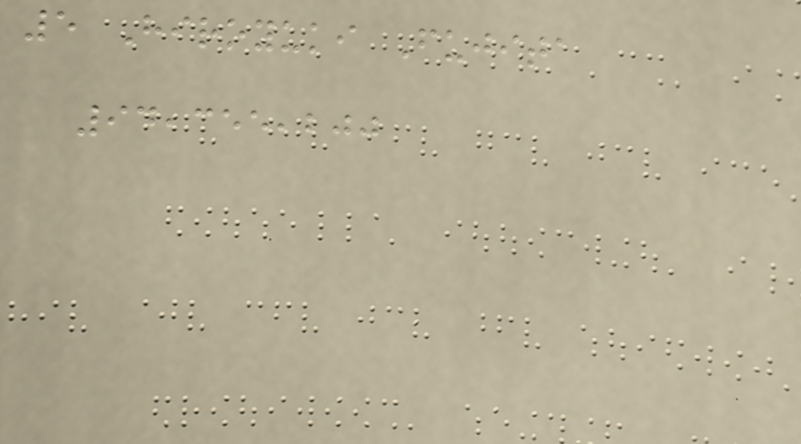5 Hiroyuki Fujita
94,355,200
